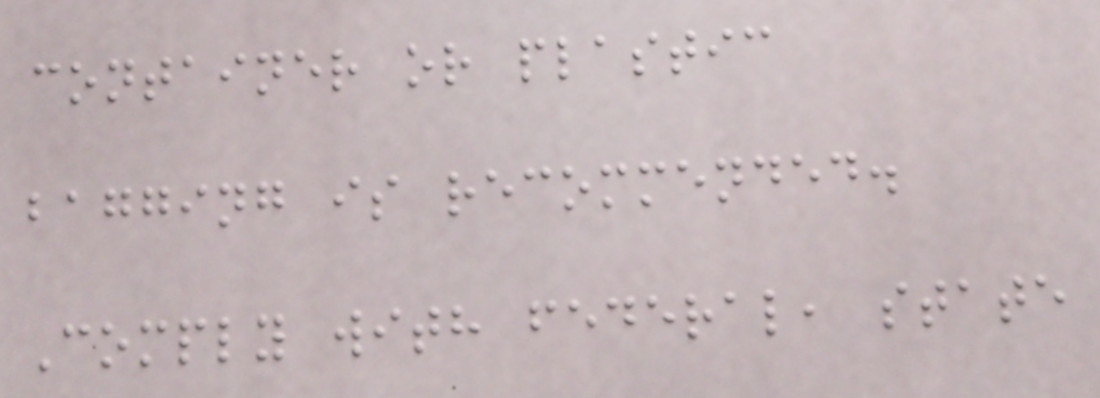container or plastic
bagging is recommended.
Comply with federal, state
